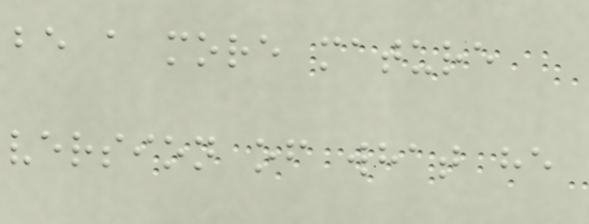be a more mature
version of what he
